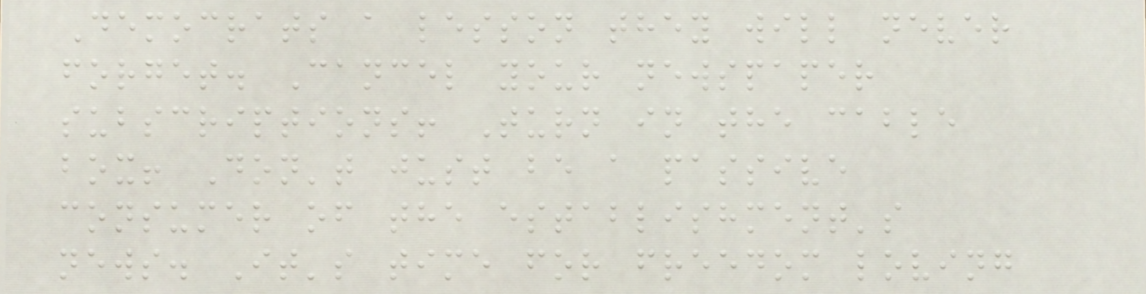Democrats a lesson they will never
forget. Cancel your newspaper
subscriptions! Turn in the cable
box! Don't just be a passive
consumer of the establishment's
news. It's time for freedom loving
